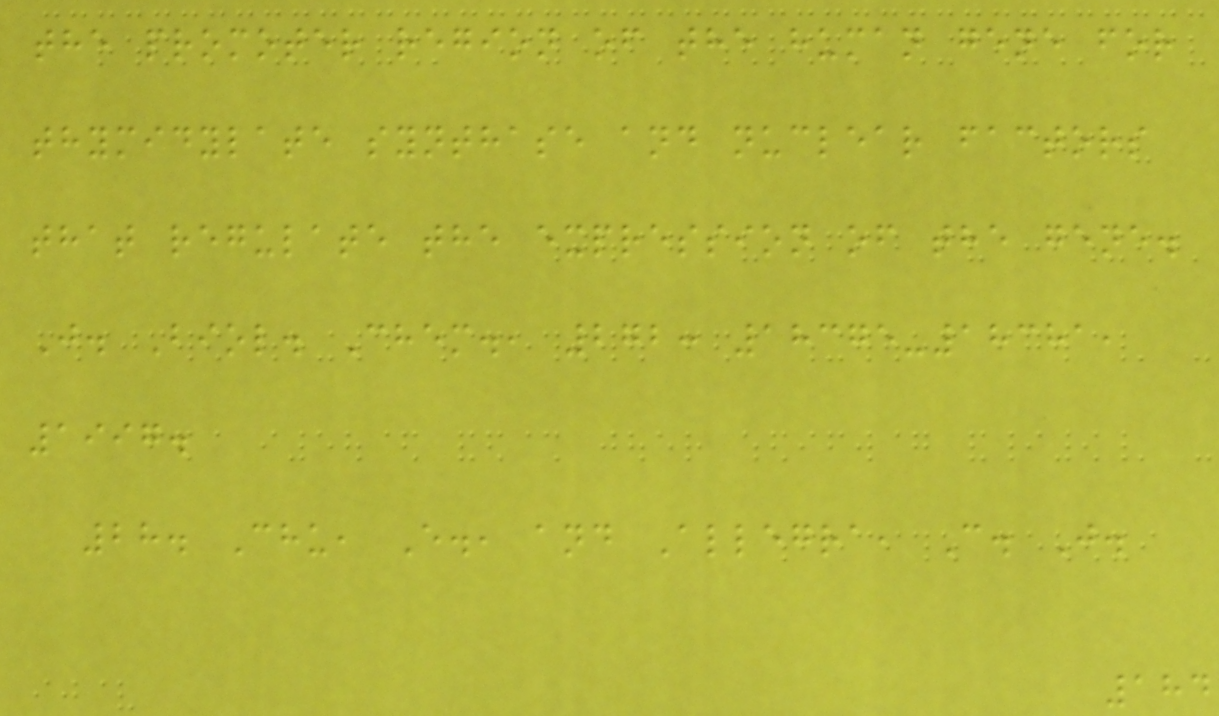the promoter region of the human gene for
thymidylate synthase and nuclear factors
that regulate the expression of the gene.
J. Biol. Chem., 272: 18375-18381,
1997.
28. Chu, E., and Allegra, C. J.
184
